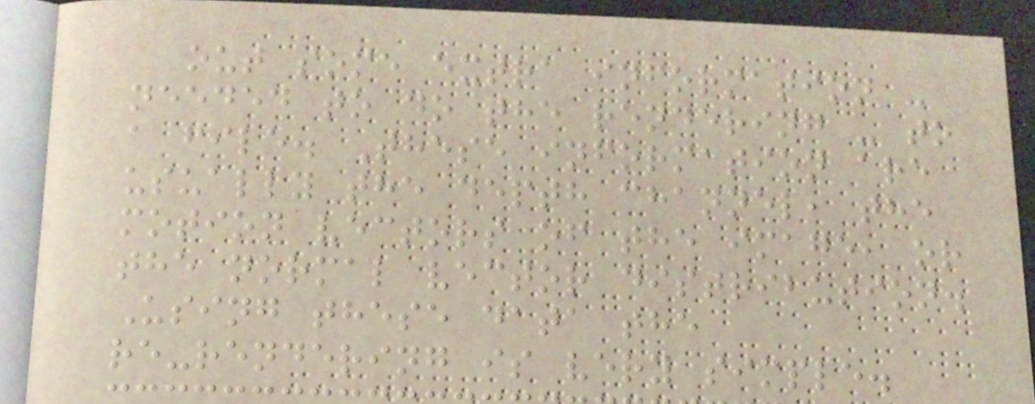out some extra information -
needed to do the rendering - to
a file. These information are
usually the depth channel, the
motion vectors of the image, or
the normal vector distribution.
Using these data the
re-rendering is very simple.
